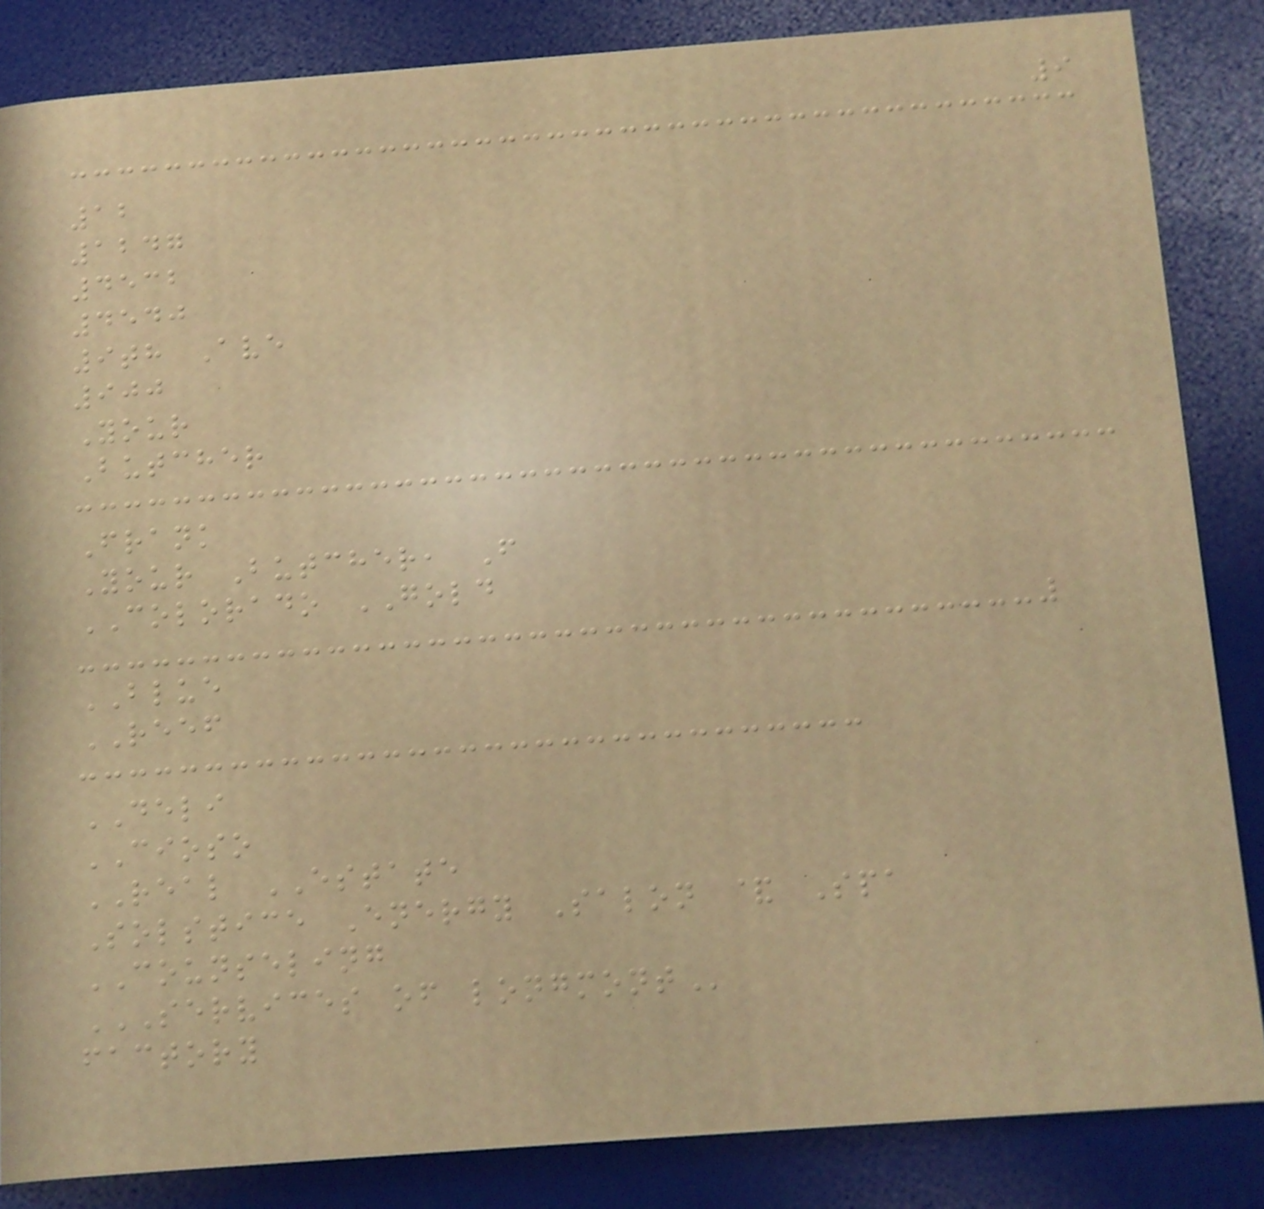9
12
1247
4532
4540
9th Ave
900
Your
Butcher
Frank
Your Butcher, F
COLORADO GOLD
BLUE
REEF
DELI
CIOSO
REAL ESTATE
Solstice Energy Salon & Spa
COUNSELING
SERVICES OF LONGMONT
factory
